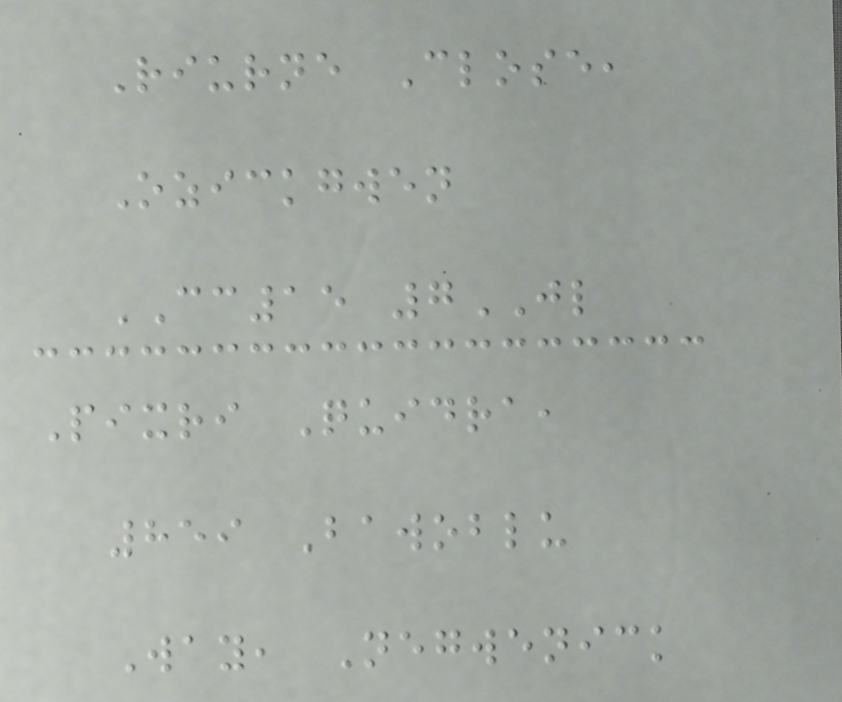Riurne Close,
Ozickgwen
CC15 7JL
Pixri Quidra,
859 Bawoblu
Way, Negwenick
